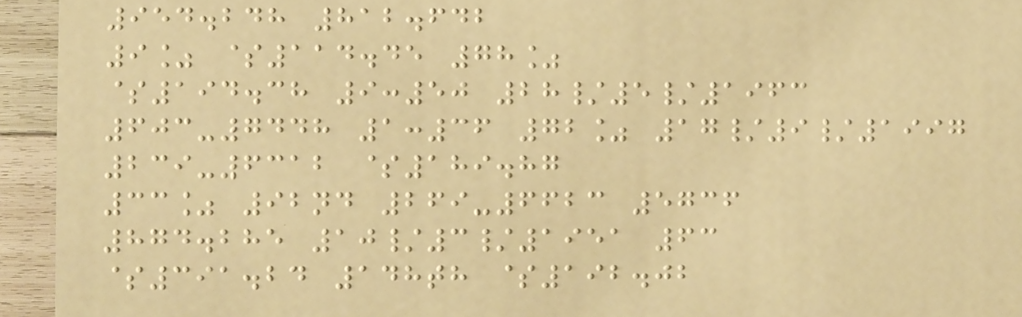954.248 812.642
9% $114.45 78%
$194.38 9:50 28/5/1963
603-7448 1:36 72% 17/9/1997
239-6312 $189.87
33% 92nd 269-6623 5736
874.285 10/3/1951 63
$391.24 148th $192.02
